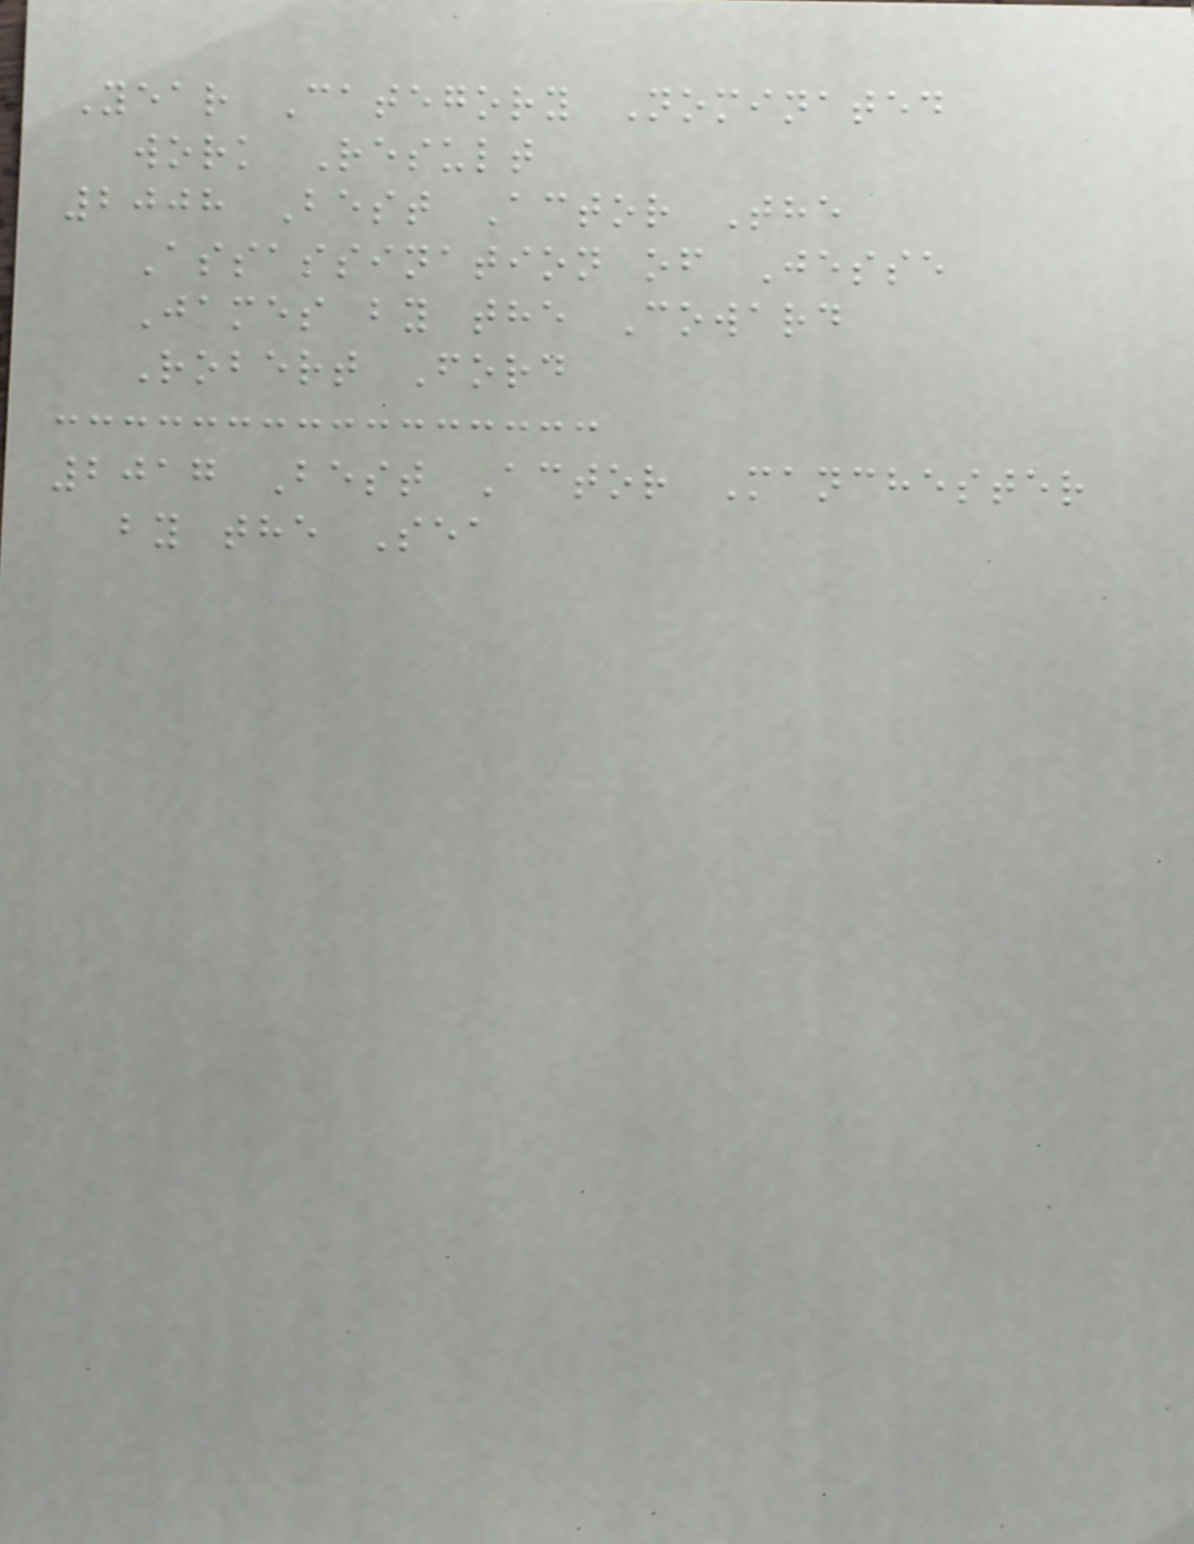Year Category Nominated
work Result
2008 Best Actor The
Assassination of Jesse
James by the Coward
Robert Ford
2017 Best Actor Manchester
by the Sea
